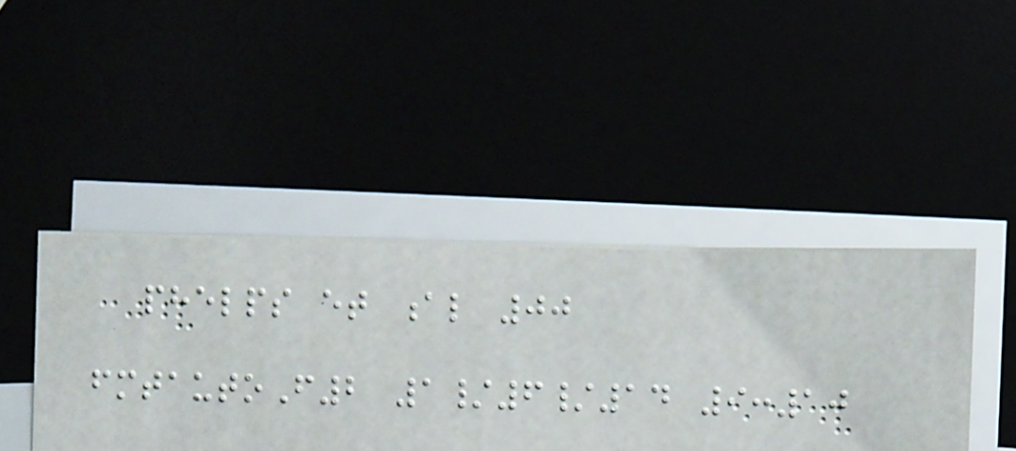phelps et al 00
fmtautoF2 1/6/14 9:10
